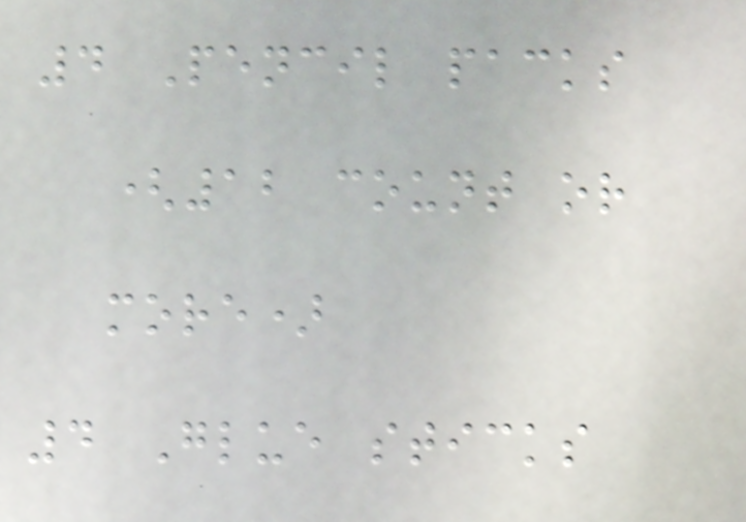4 Pencil packs
(12 count or
more)
4 Glue sticks
